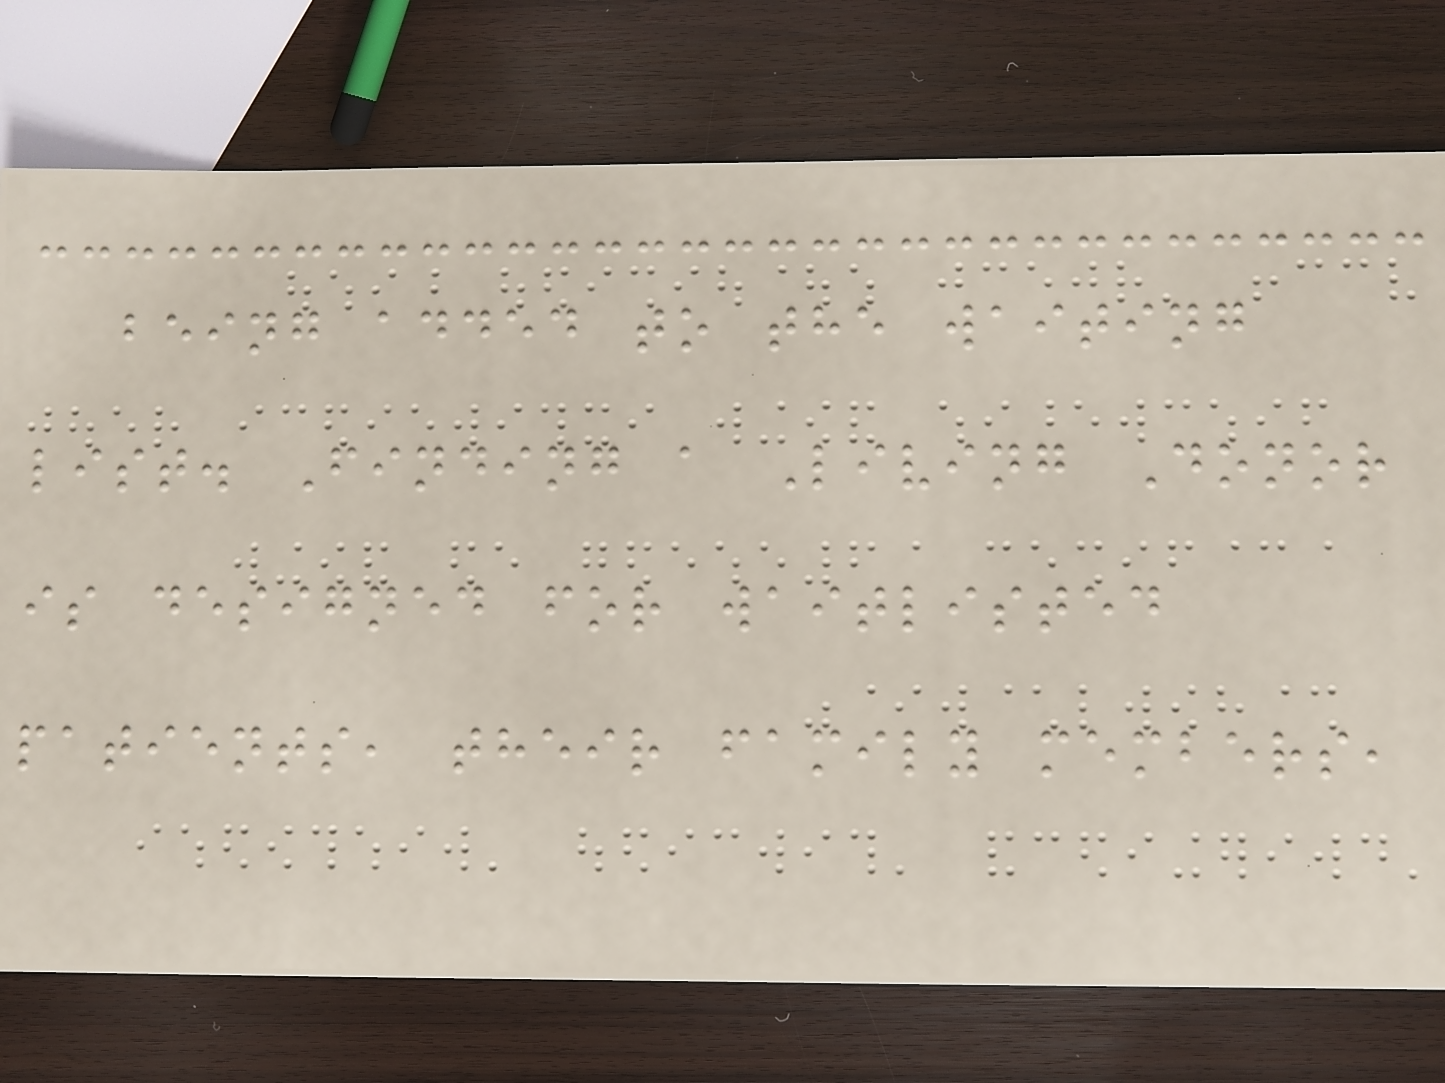being added to the waiting
list. Finding a Living Donor
is designed for waitlisted
patients, their family members,
